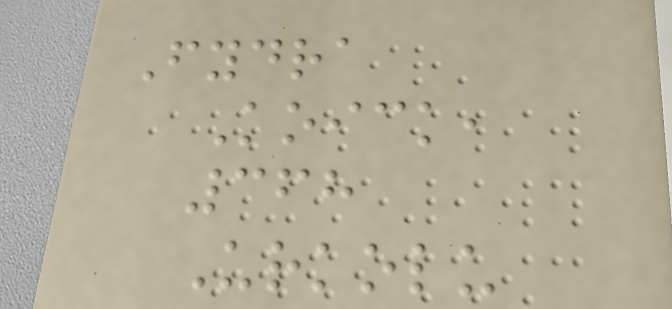Fydra
Koick,
368
Urkolu
